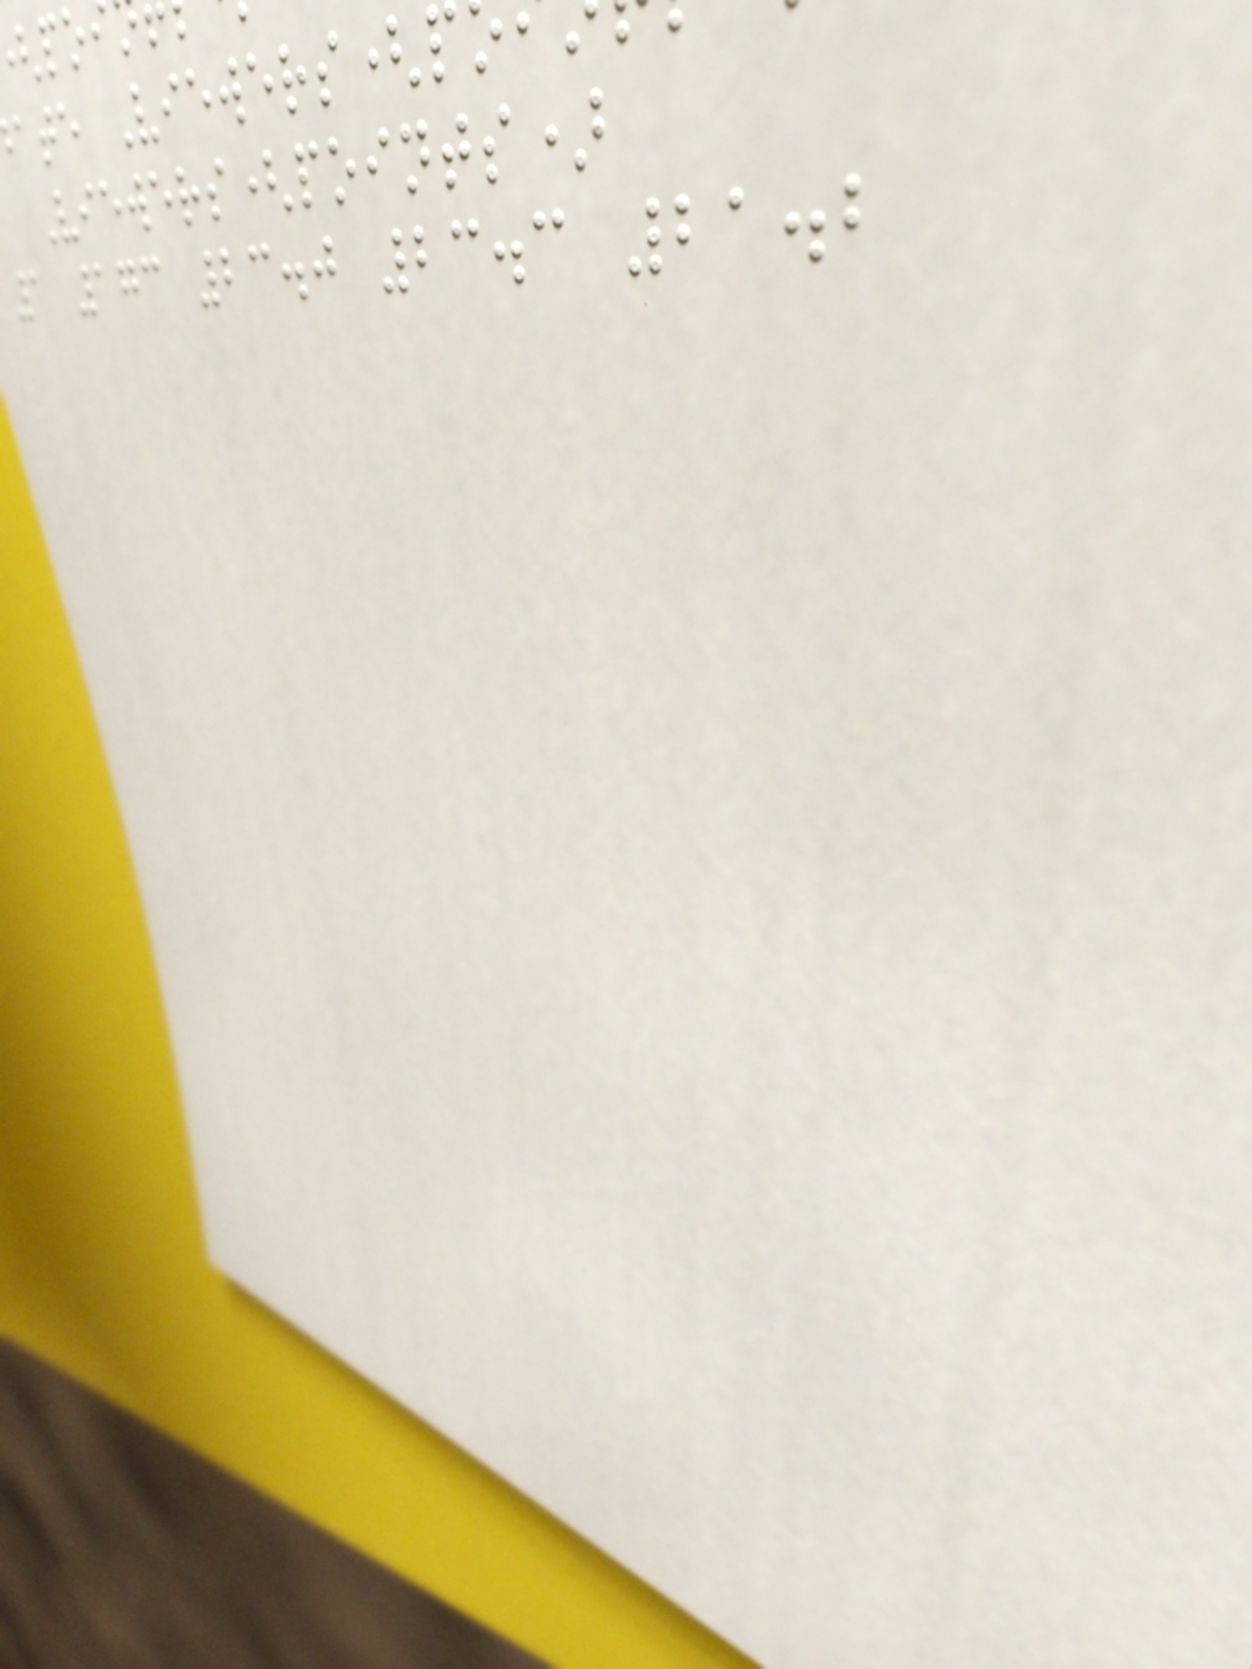ate Viewers(p
Viewers(points)
1 173 23.0 23.3 21.2
